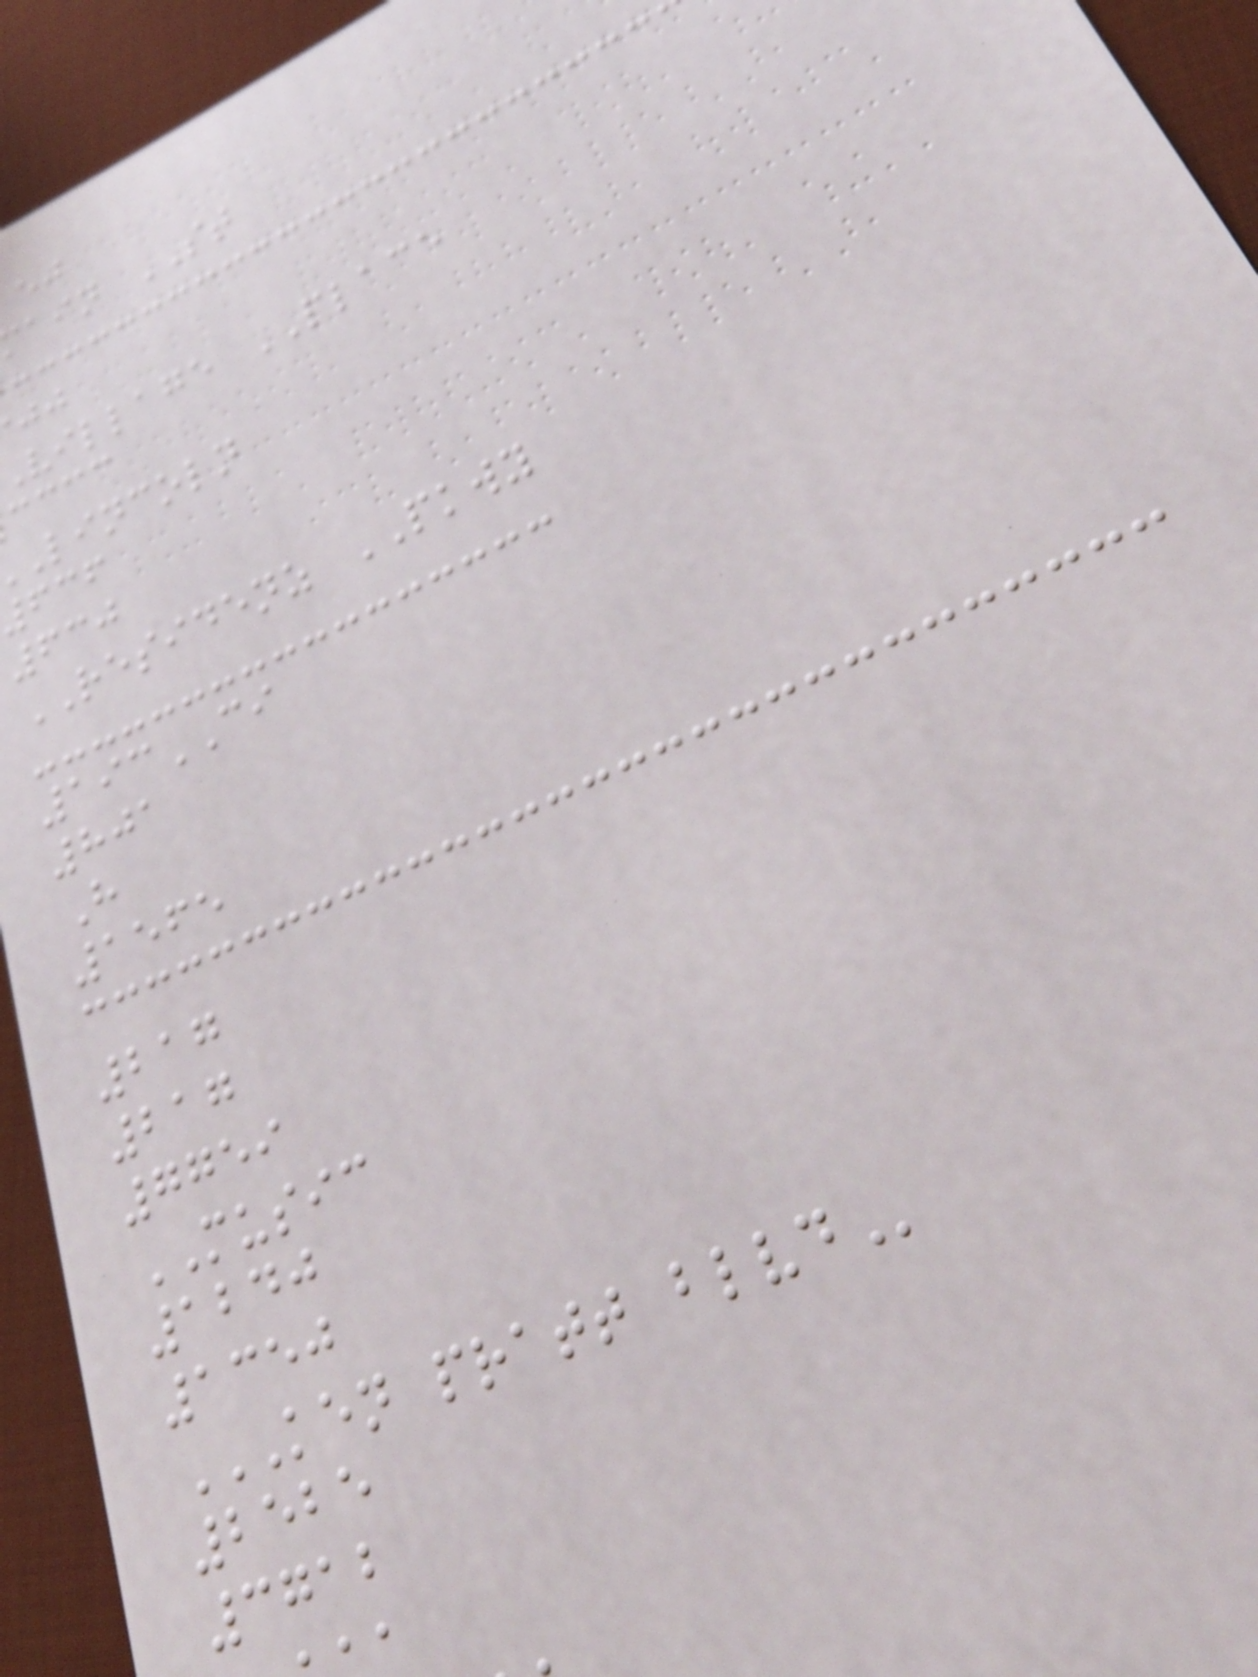ain ST
village PLACE
cccc
lincoln
630
RESIDENZ PKWY
193CI
801
H
1565
217
217
7759
MUSIC
1240
1350
KEN PRATT BLVD
2525
3712
